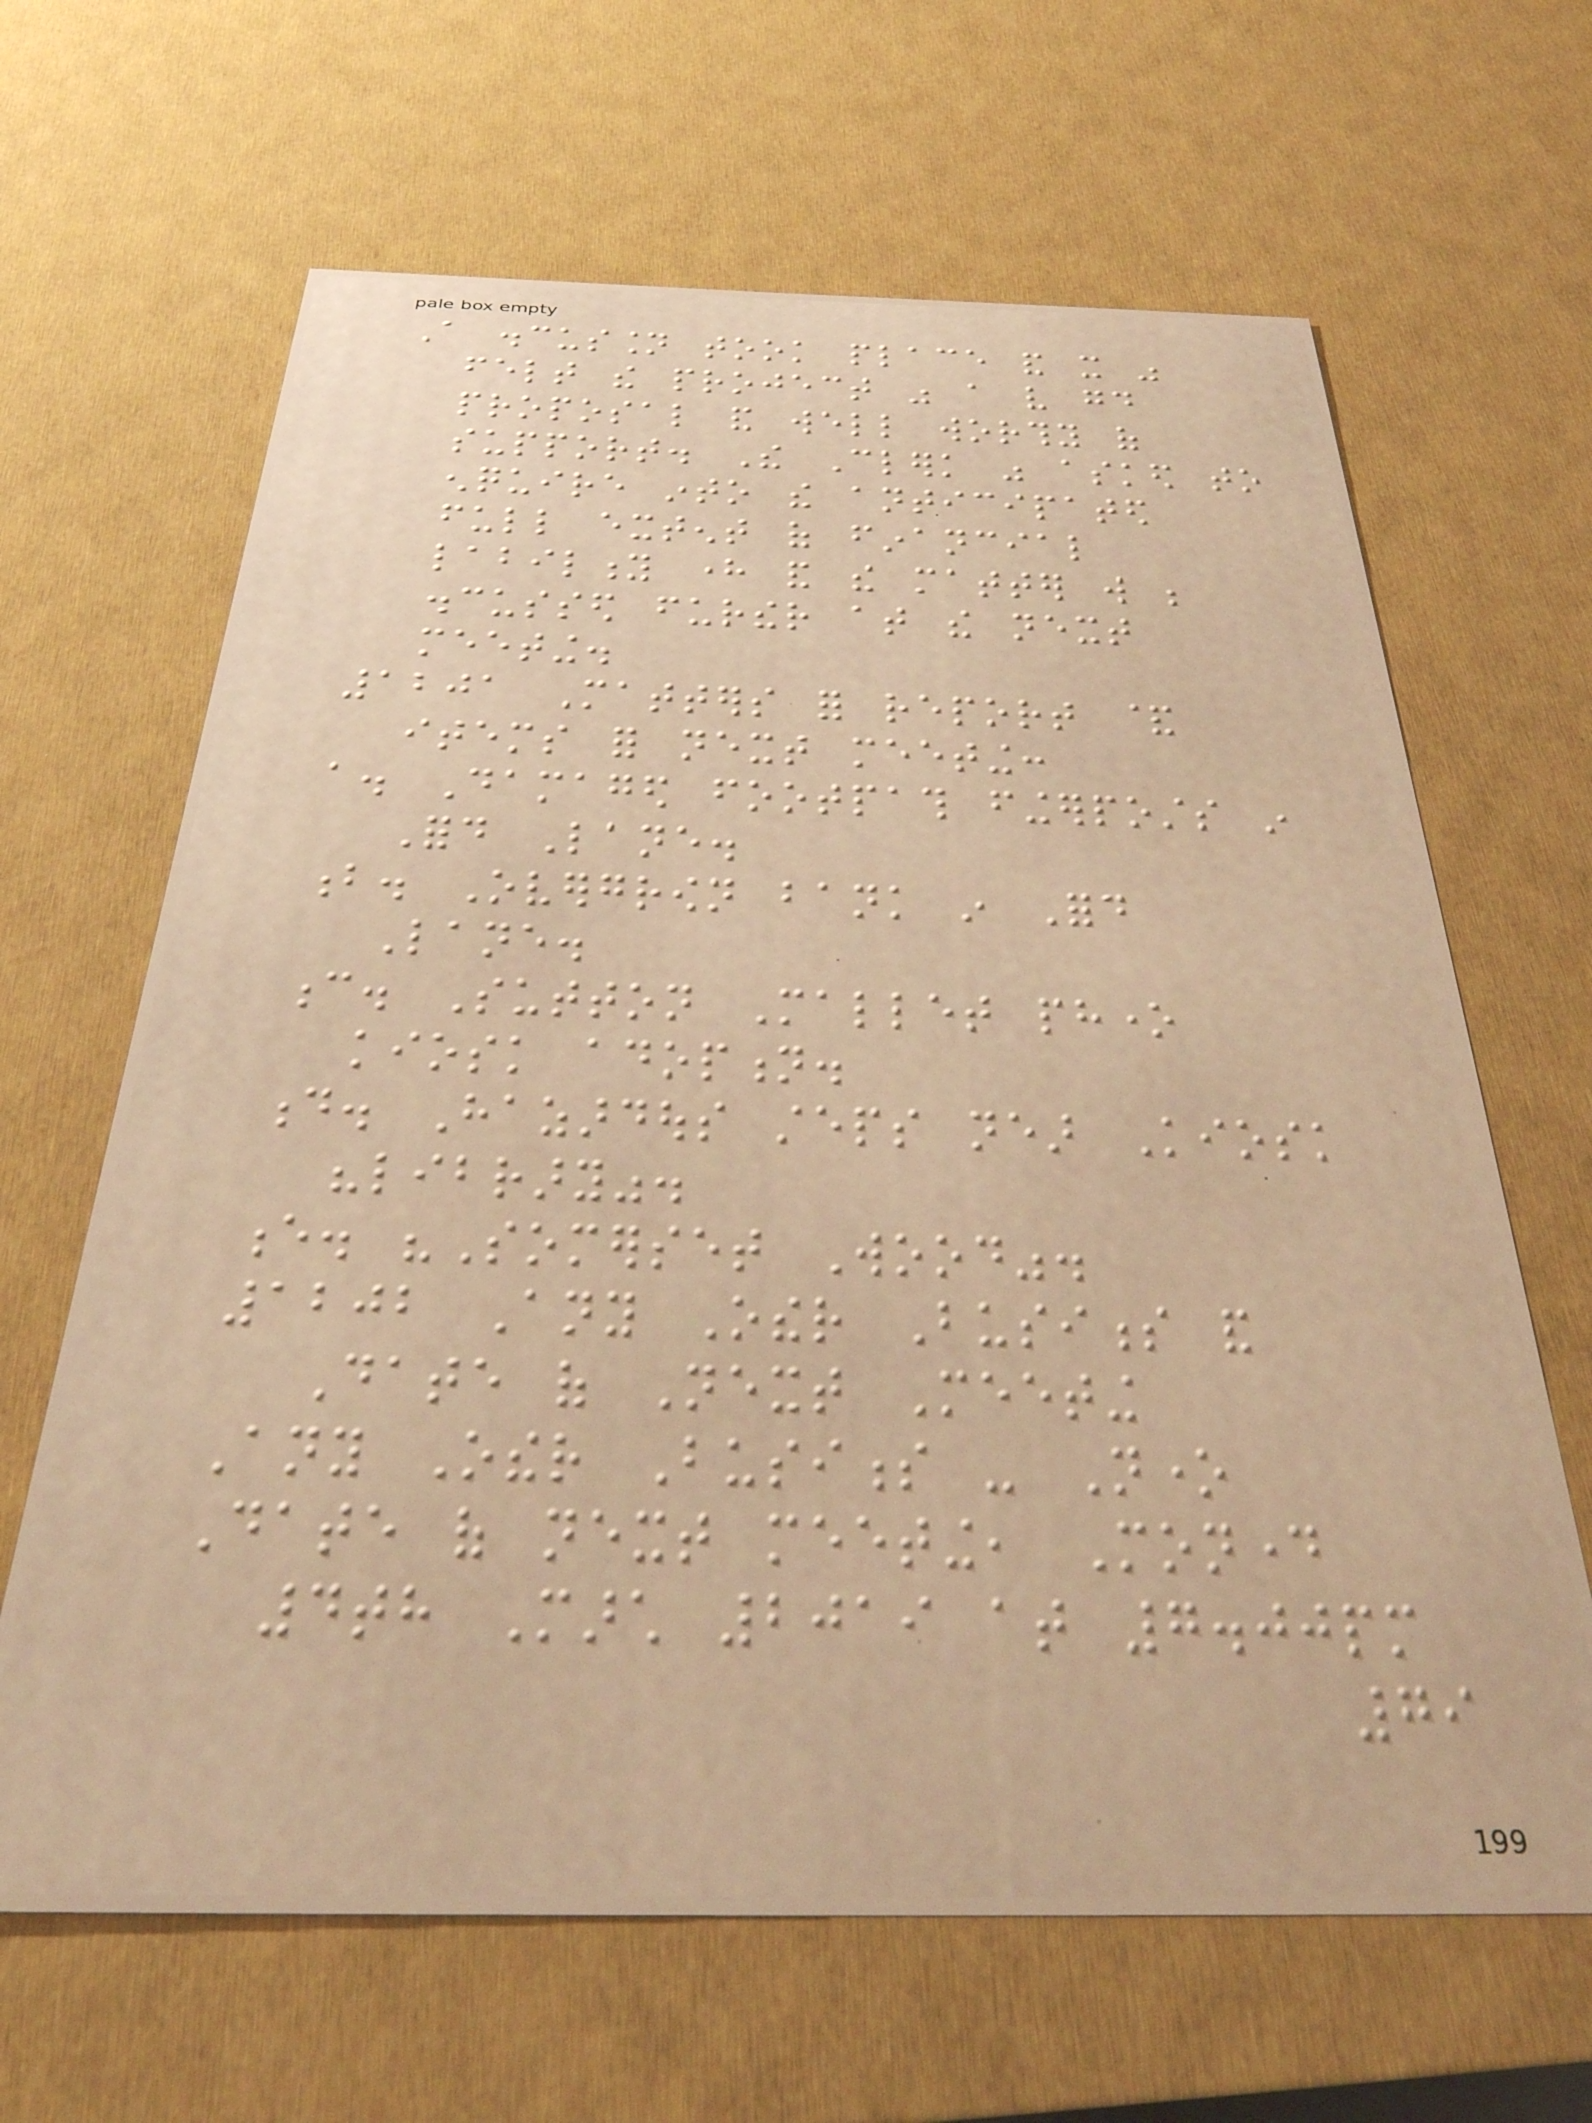A discussion took place and it was
felt the project was a very good
proposal and well worthy of
support. The Clerk was asked to
enquire into the anticipated
full extent of financial
lability here and the matter will be
discussed further at the next
meeting.
1201 Matters for report &
items for next meeting:
a. Damaged footpath fingerposts in
Ford Lane.
b. Overgrown bank in Ford
Lane.
c. Sutton Mallet phone
kiosk adoption.
d. Hazardous steps near Kiosk
"library".
e. "Somerset Wood".
1202 Any Other Business and
Date of Next Meeting
Any Other Business - None
Date of next meeting, Monday
4th March 2019 at 7.00pm
79
